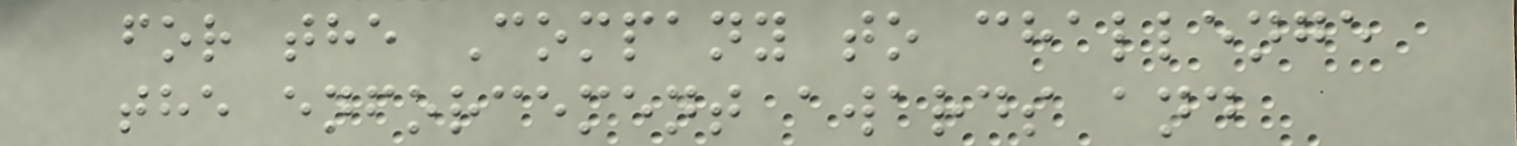for the Company to challenge
the enforcement awards and
